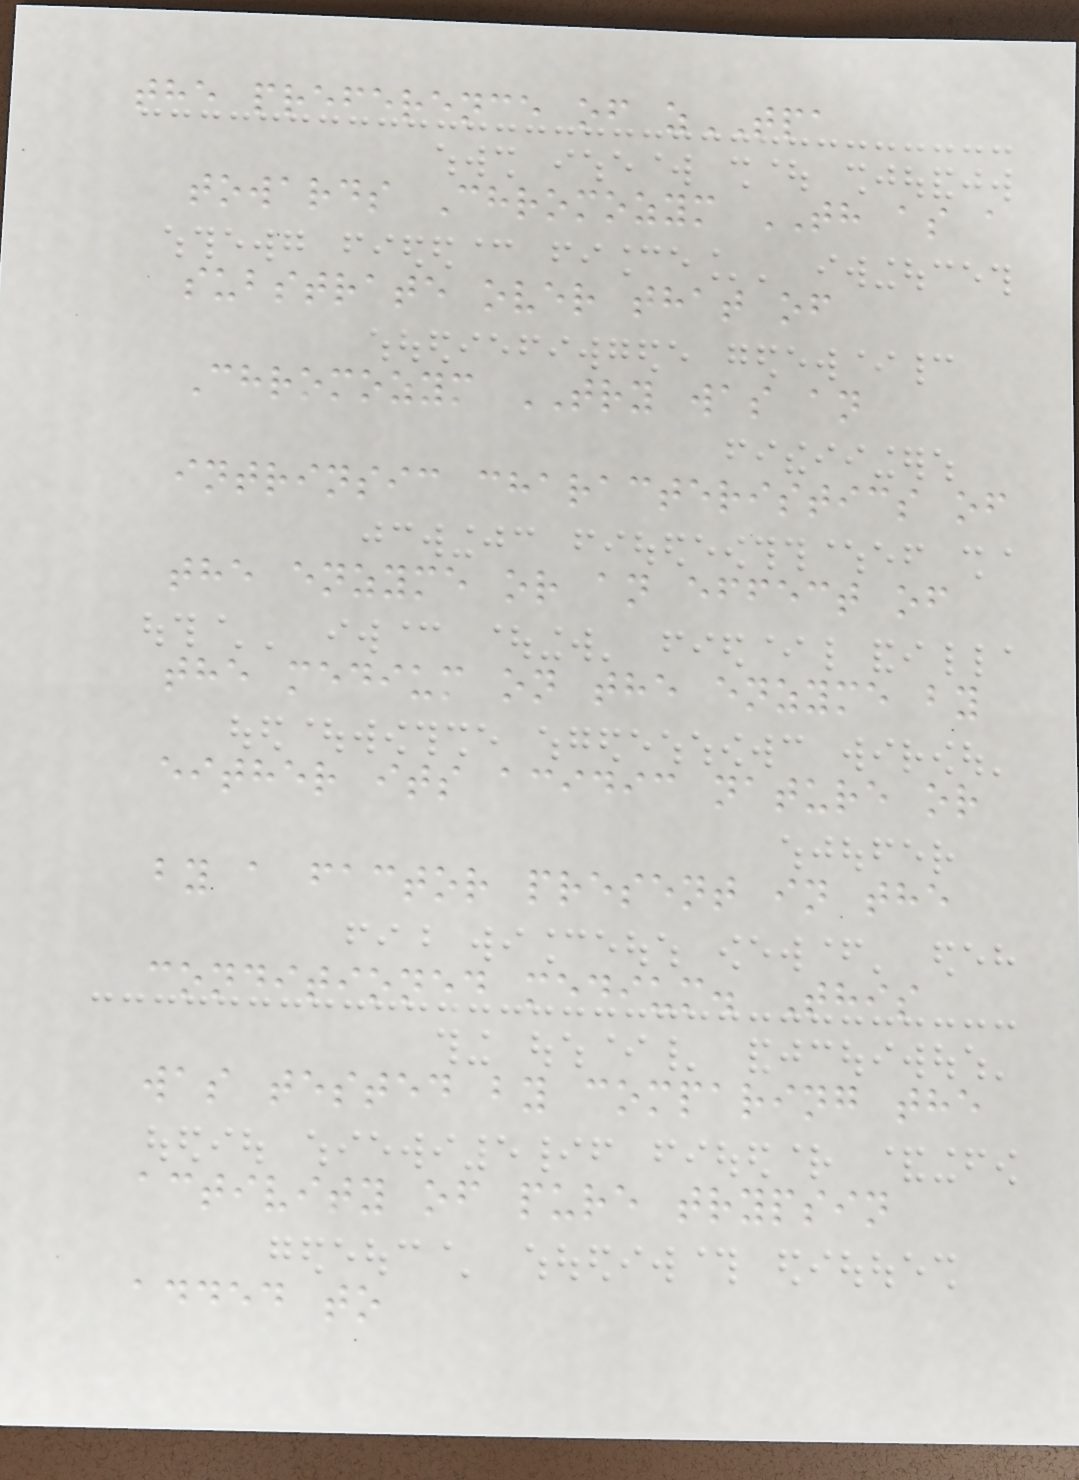the preference of zTPA
towards Chromozym TH as a
substrate over that of
Chromozym TRY was an
intrinsic characteristics of
the enzyme or an effect of
the medium on the enzyme by
either its acidic nature or
by a factor present in the
conditioned medium. This
was tested by comparing the
activity of pure trypsin
added to
